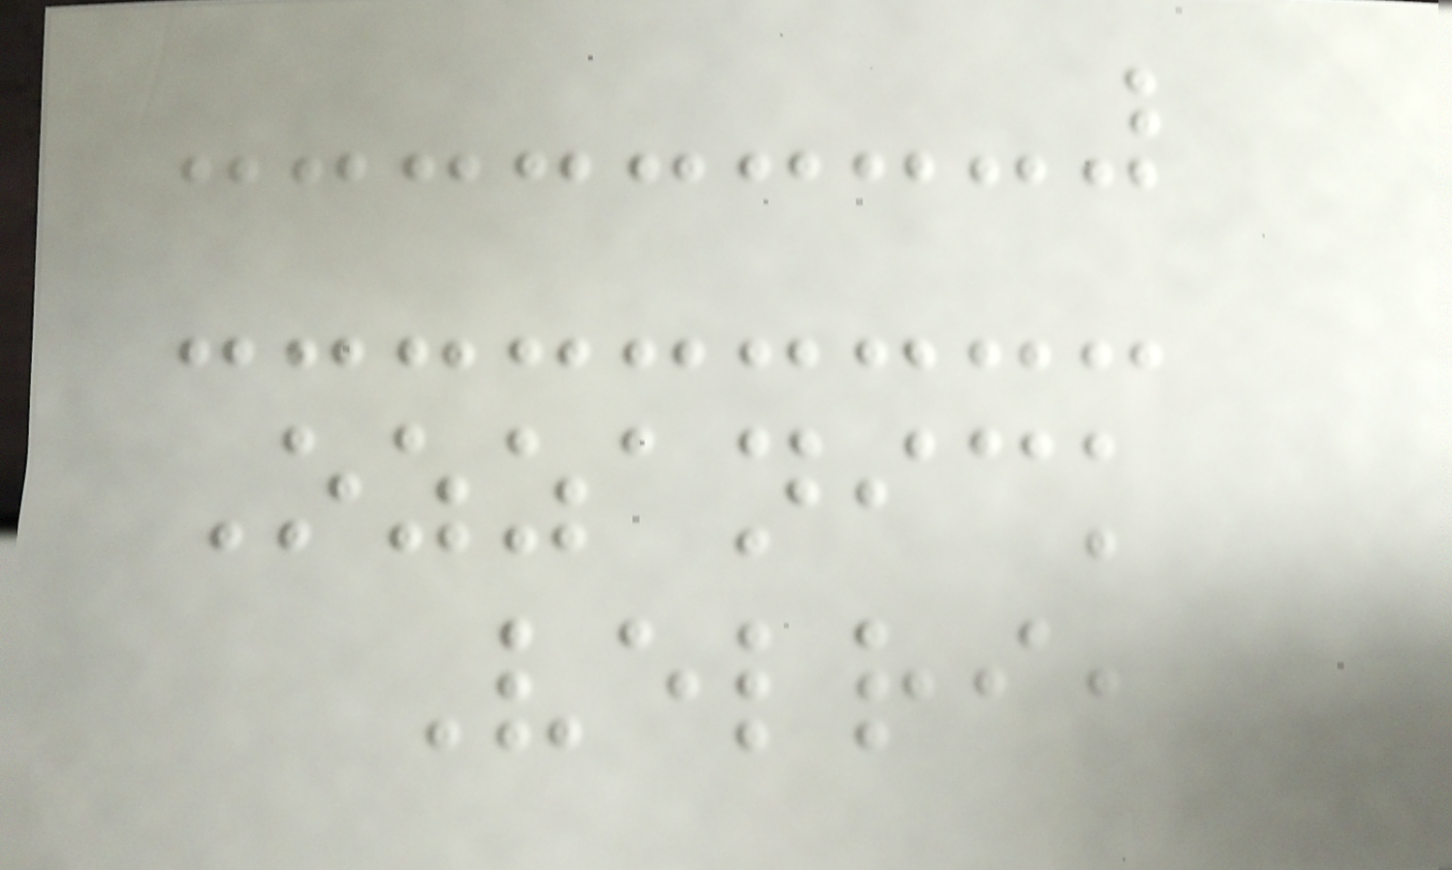Ozzanick
Velri,
